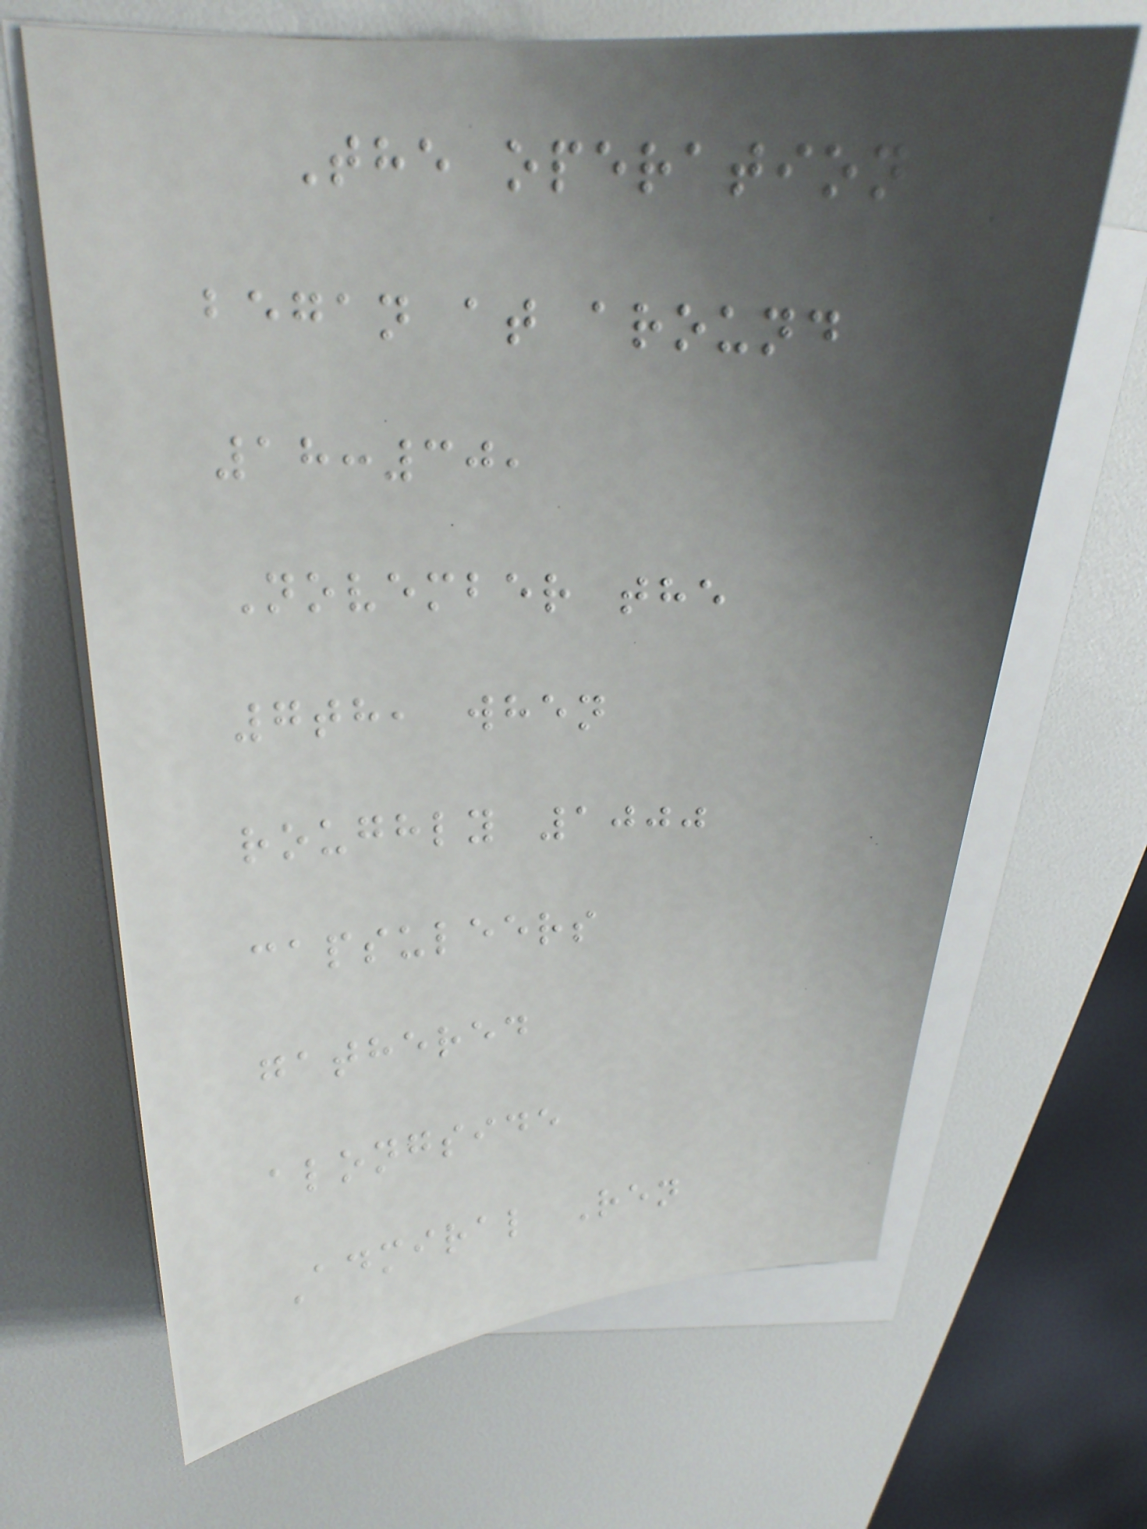The operation
began at around
18:30,
November the
7th, when
roughly 1000
capsuleers
gathered
alongside
Admiral Ren
